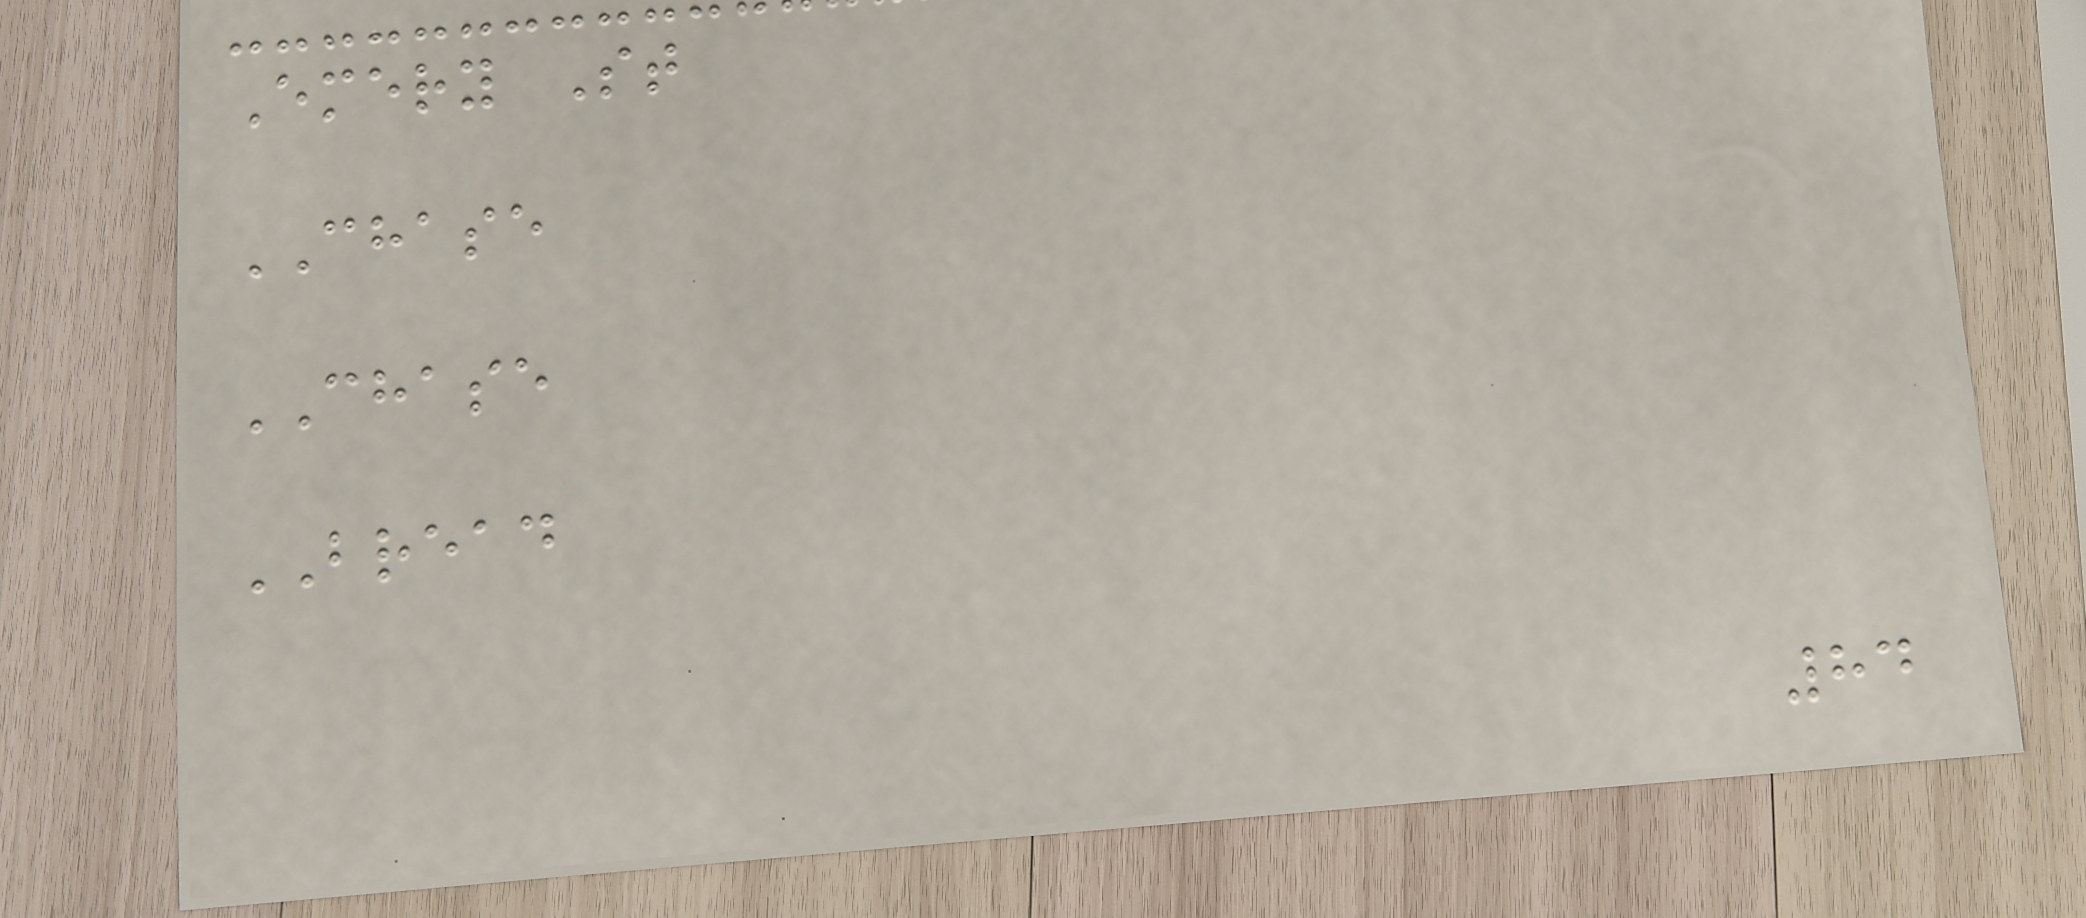Emery St
CHASE
CHASE
BREAD
84
